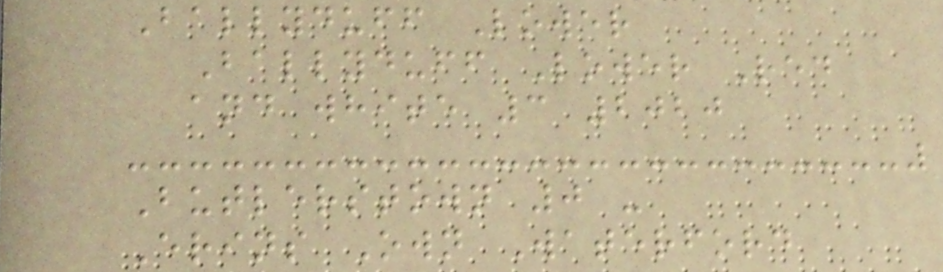Ballyduff Lower
Ballyduff Lower Red
and white 3 2020
Butlerstown 0 -
Erins Own Waterford
